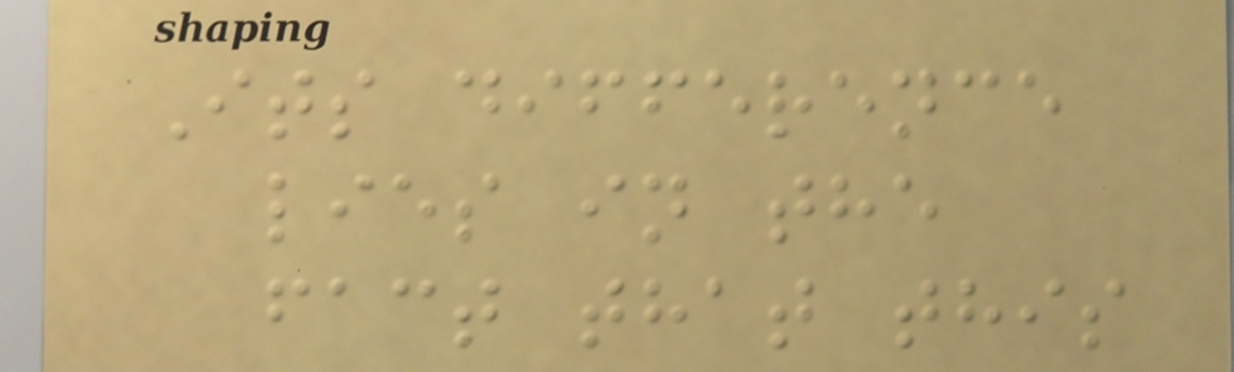Its difference
lies in the
fact that this
